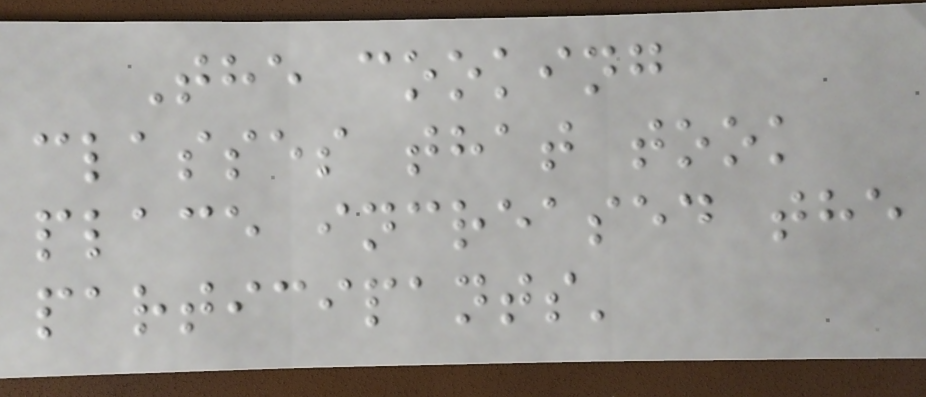The cooking
classes that took
place increased the
participants'
